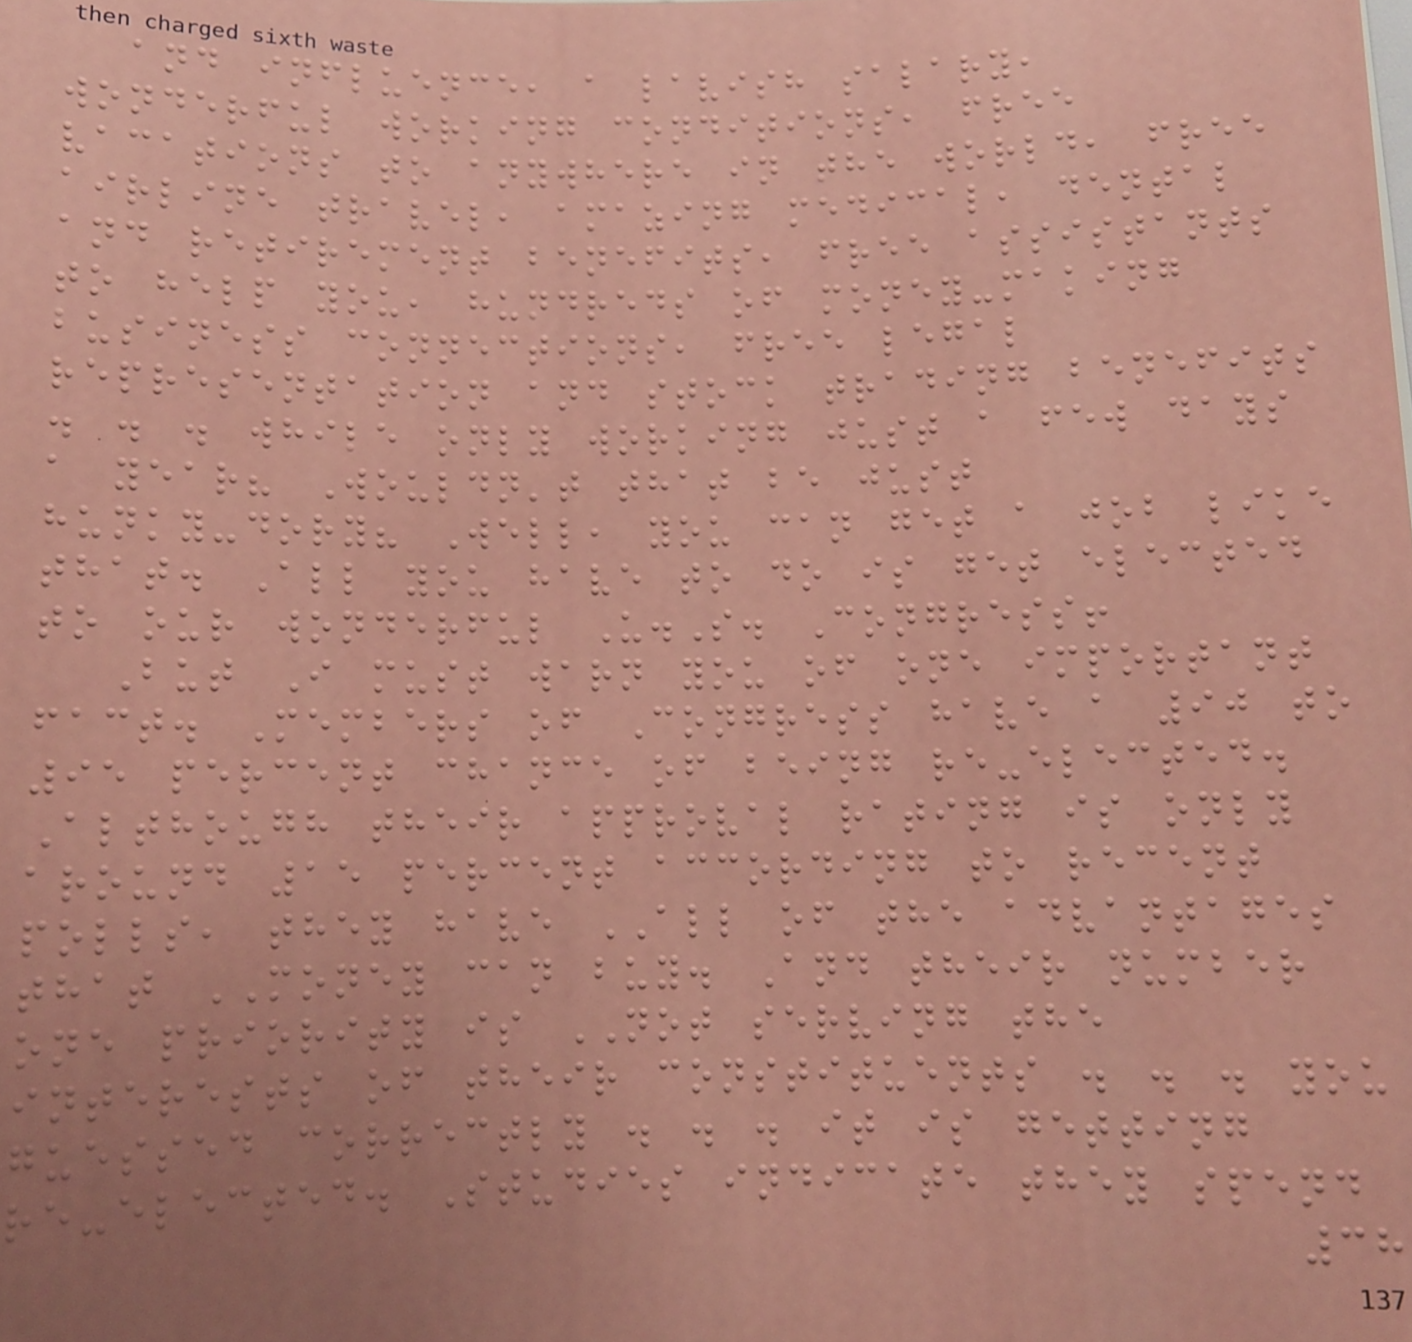and influence, a lavish salary,
wonderful working conditions, free
vacations to anywhere in the world, free
airline travel, amazing medical, dental
and retirement benefits, free assistants
to help you, hundreds of money-making
business connections, free legal
representation and stock trading benefits
. . . while only working just a few days
a year? Wouldn't that be just
hunky-dory? Well, you can get a job like
that. All you have to do is get elected
to our wonderful U.S. Congress!
But I must warn you of one important
fact. Members of Congress have a 90 to
95 percent chance of being re-elected.
Although their approval rating is only
around 15 percent according to recent
polls, they have ALL of the advantages
that MONEY can buy. And their number
one priority is NOT serving the
interests of their constituents . . . you
guessed correctly . . . it is getting
re-elected. Studies indicate they spend
38
